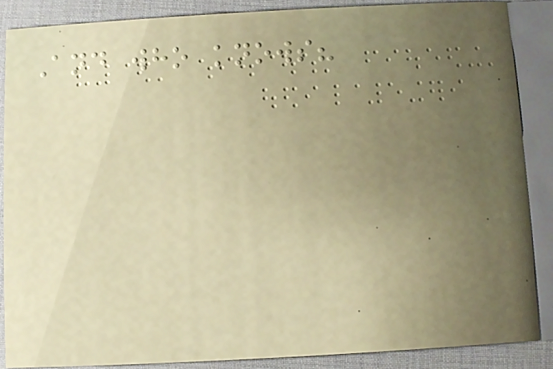And who knows?
